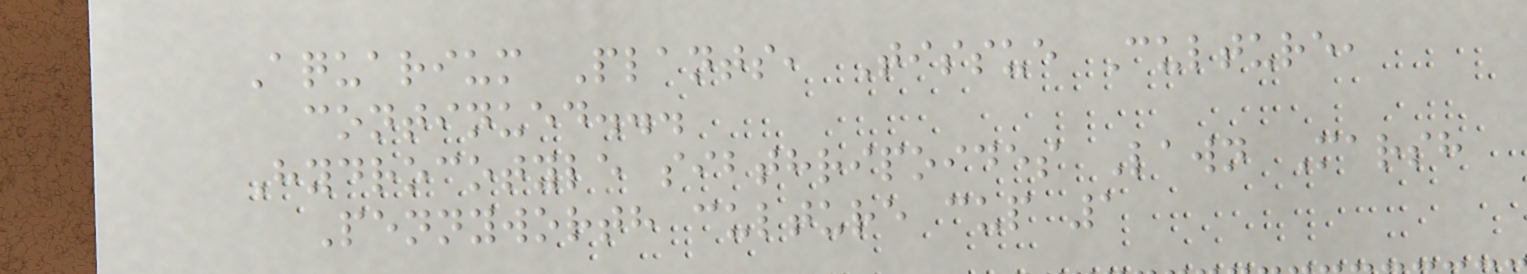Aquarium Plants, Tissue Culture,
continued...
Hydrocotyle sibthripoides Lawn Marsh
Pennyworth culture cup 1
